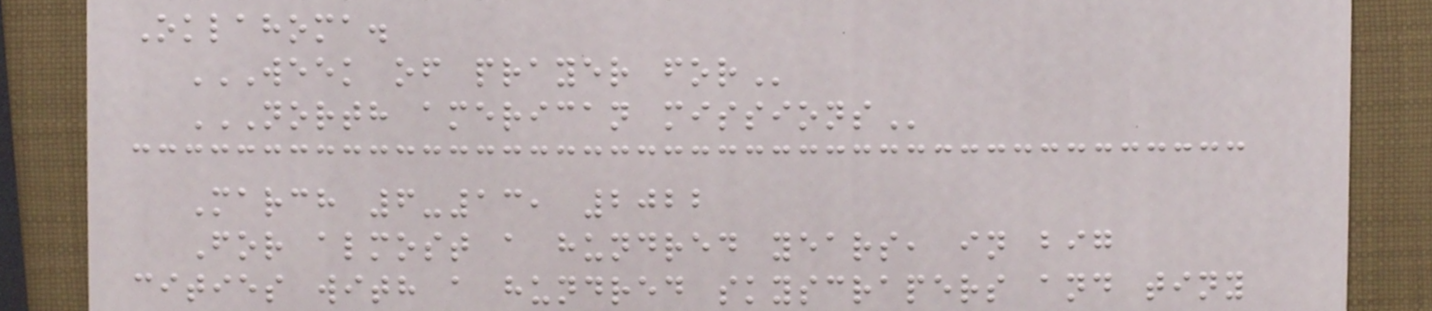Oklahoma.
WEEK OF PRAYER FOR
NORTH AMERICAN MISSIONS
March 6-13, 2022
For almost a hundred years, in big
cities with a hundred skyscrapers and tiny
